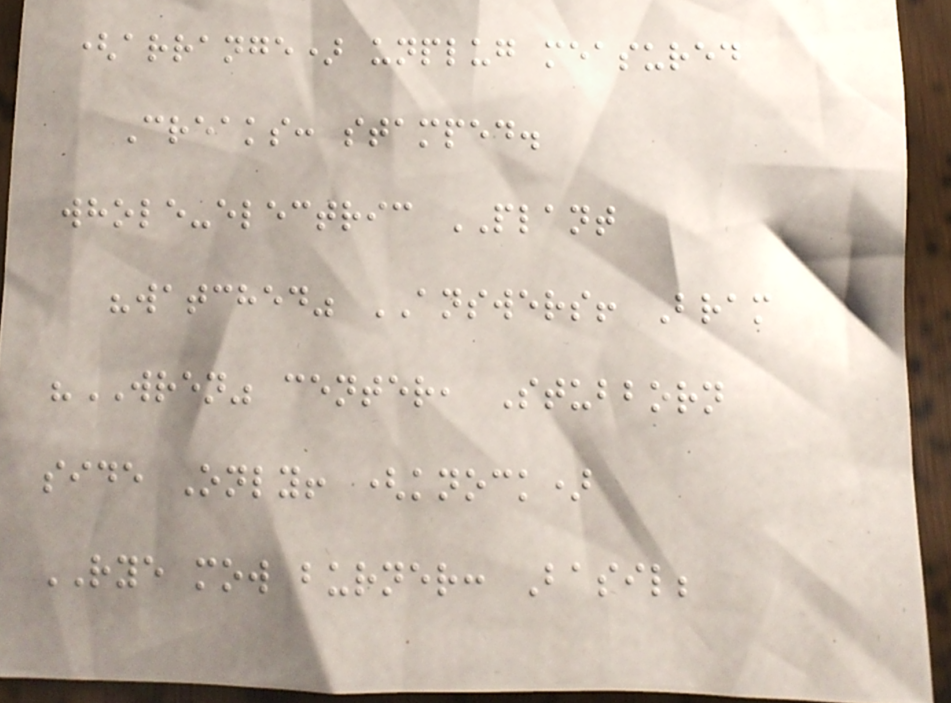(arrange) unplug measured
Creaks: stamped.
whole-electric PLANT
"watched" ANSWERS! Bram
"WREN" center, Stubborn
side Only! (knock)
RYE mow burner: Basil;
